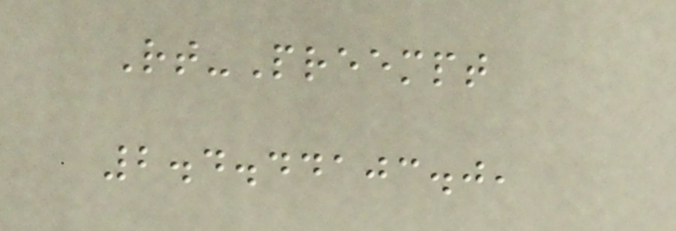Rt-Preempt
2.4.44103.0,
